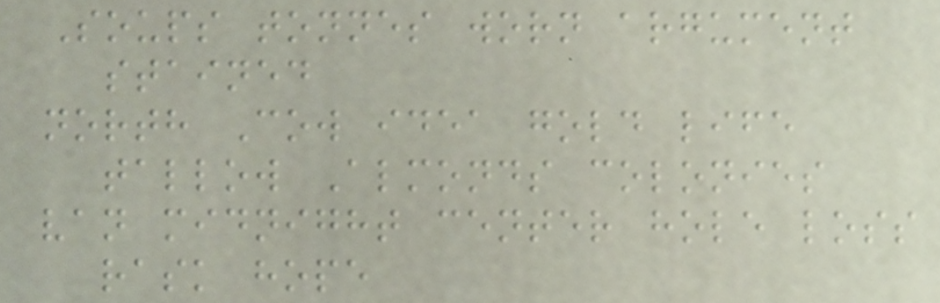Soups tonnes worn argument
stained
north Cow idea gold life
tallow Almonds colonies
van midnight center hole loss
rask hope
